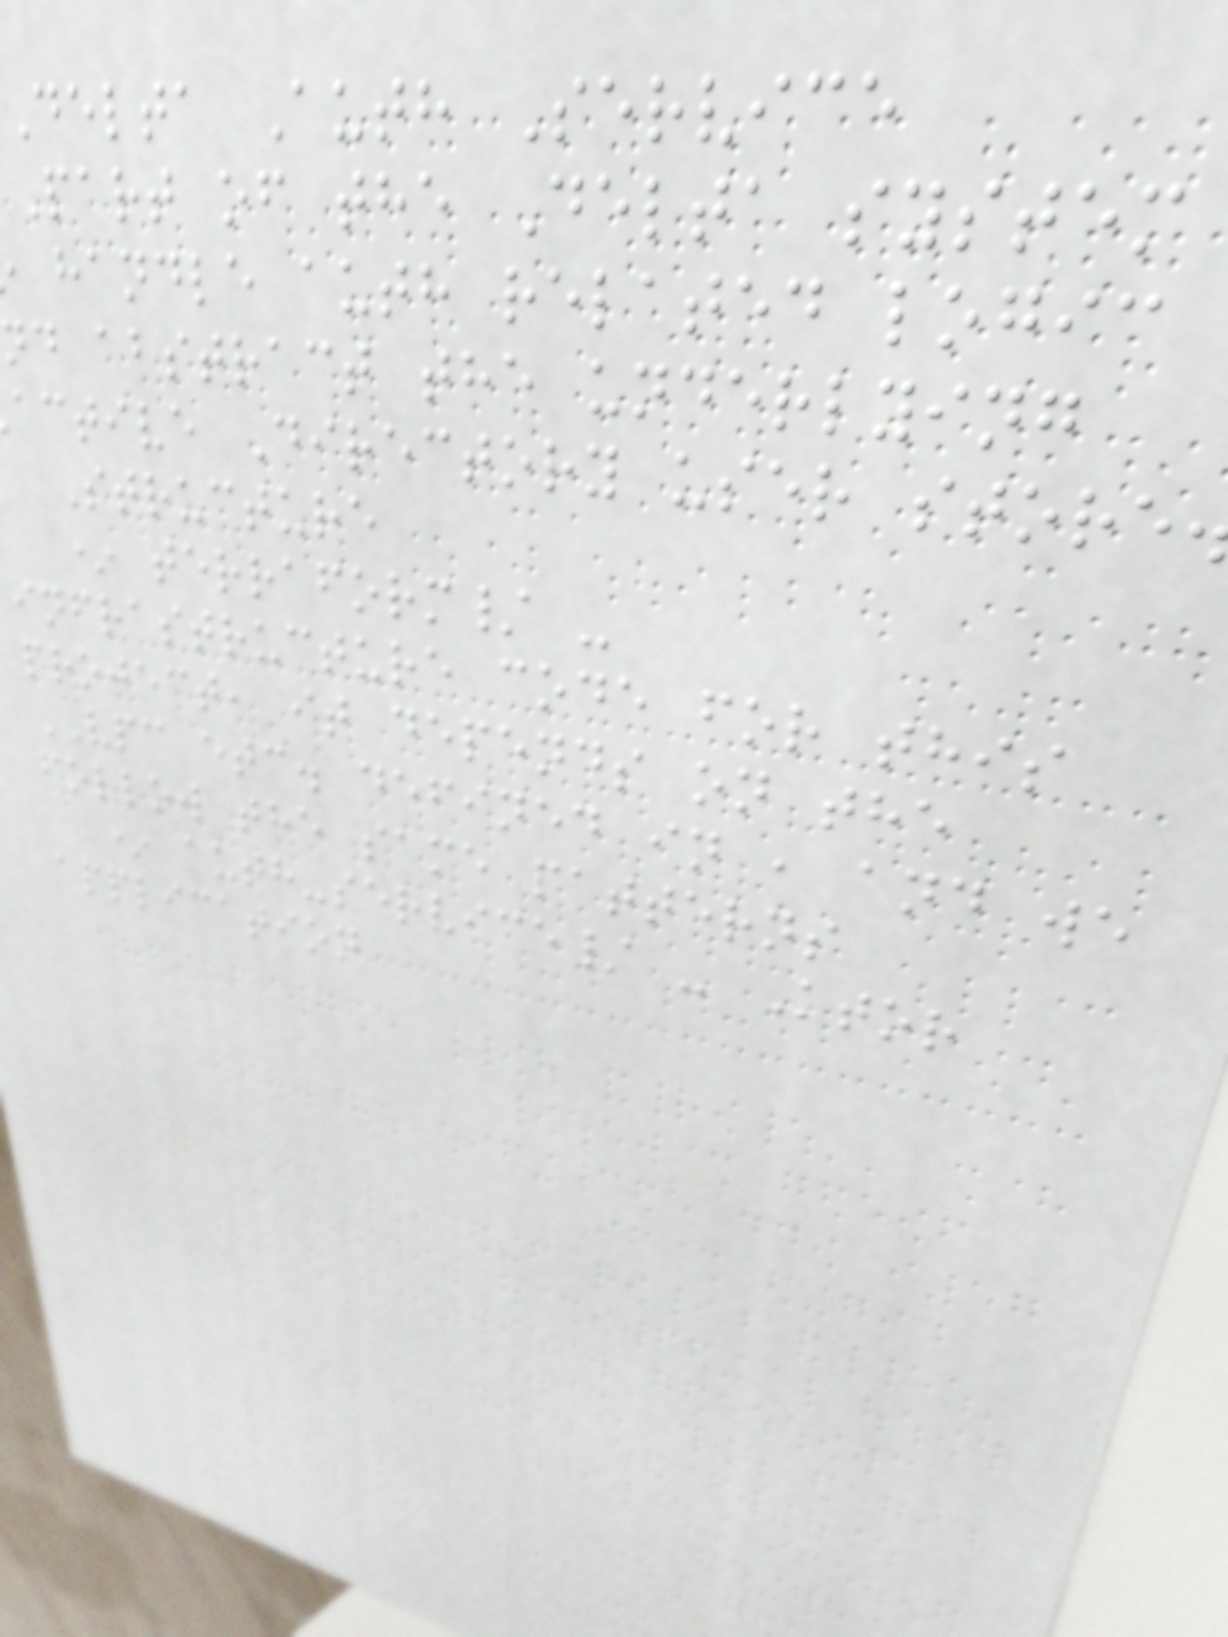delta Auth Service
Part of the Delta system
handle auth related logic
nd abstract the underlying
active Directory user store
Structure
* terraform/ -
infrastructure code for this
project, it depends on the
VPC etc. defined in , and we
follow the same patterns
* auth-service/ - Ktor
application
